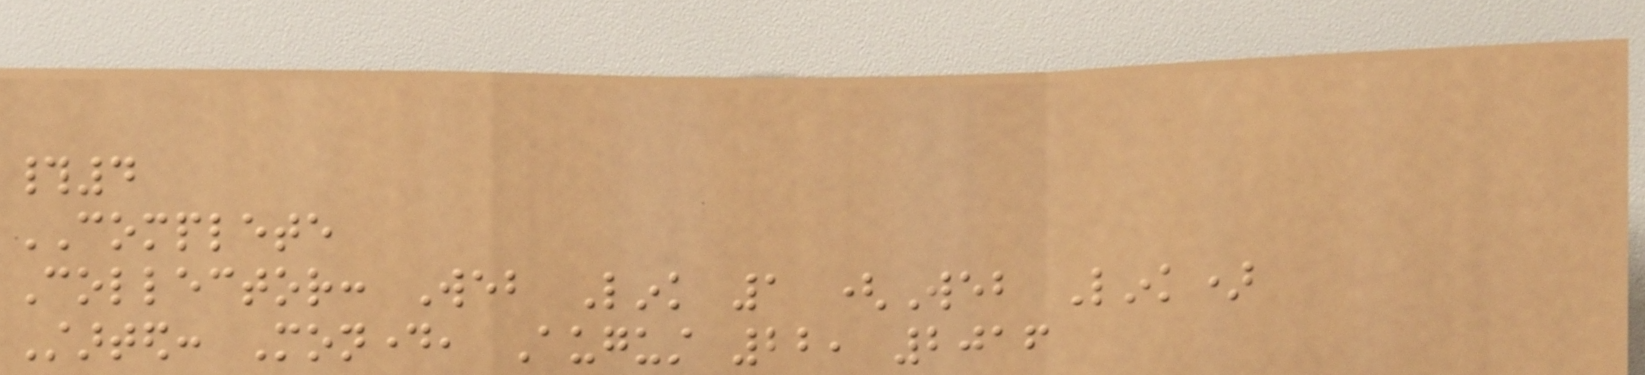#4
COMPLETE
Collector: Web Link 1 (Web Link)
Started: Monday, August 22, 2016
